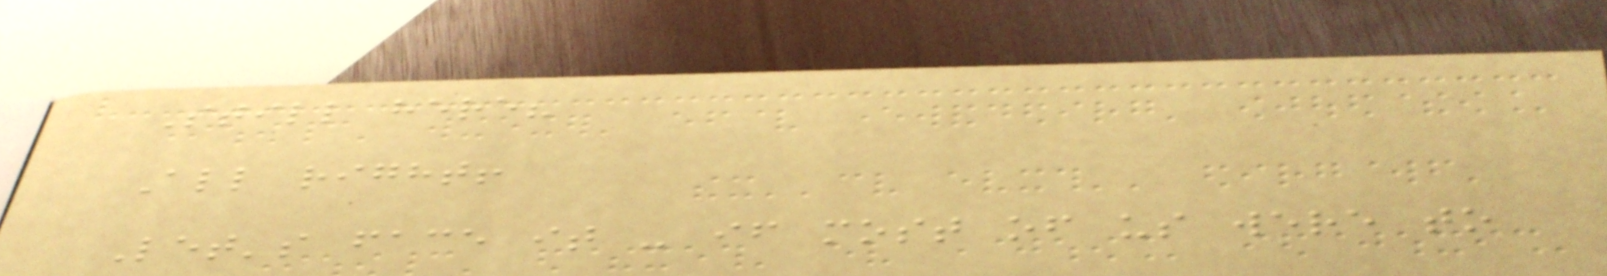Still here?
All right!
Let's face it - if most of us were to
